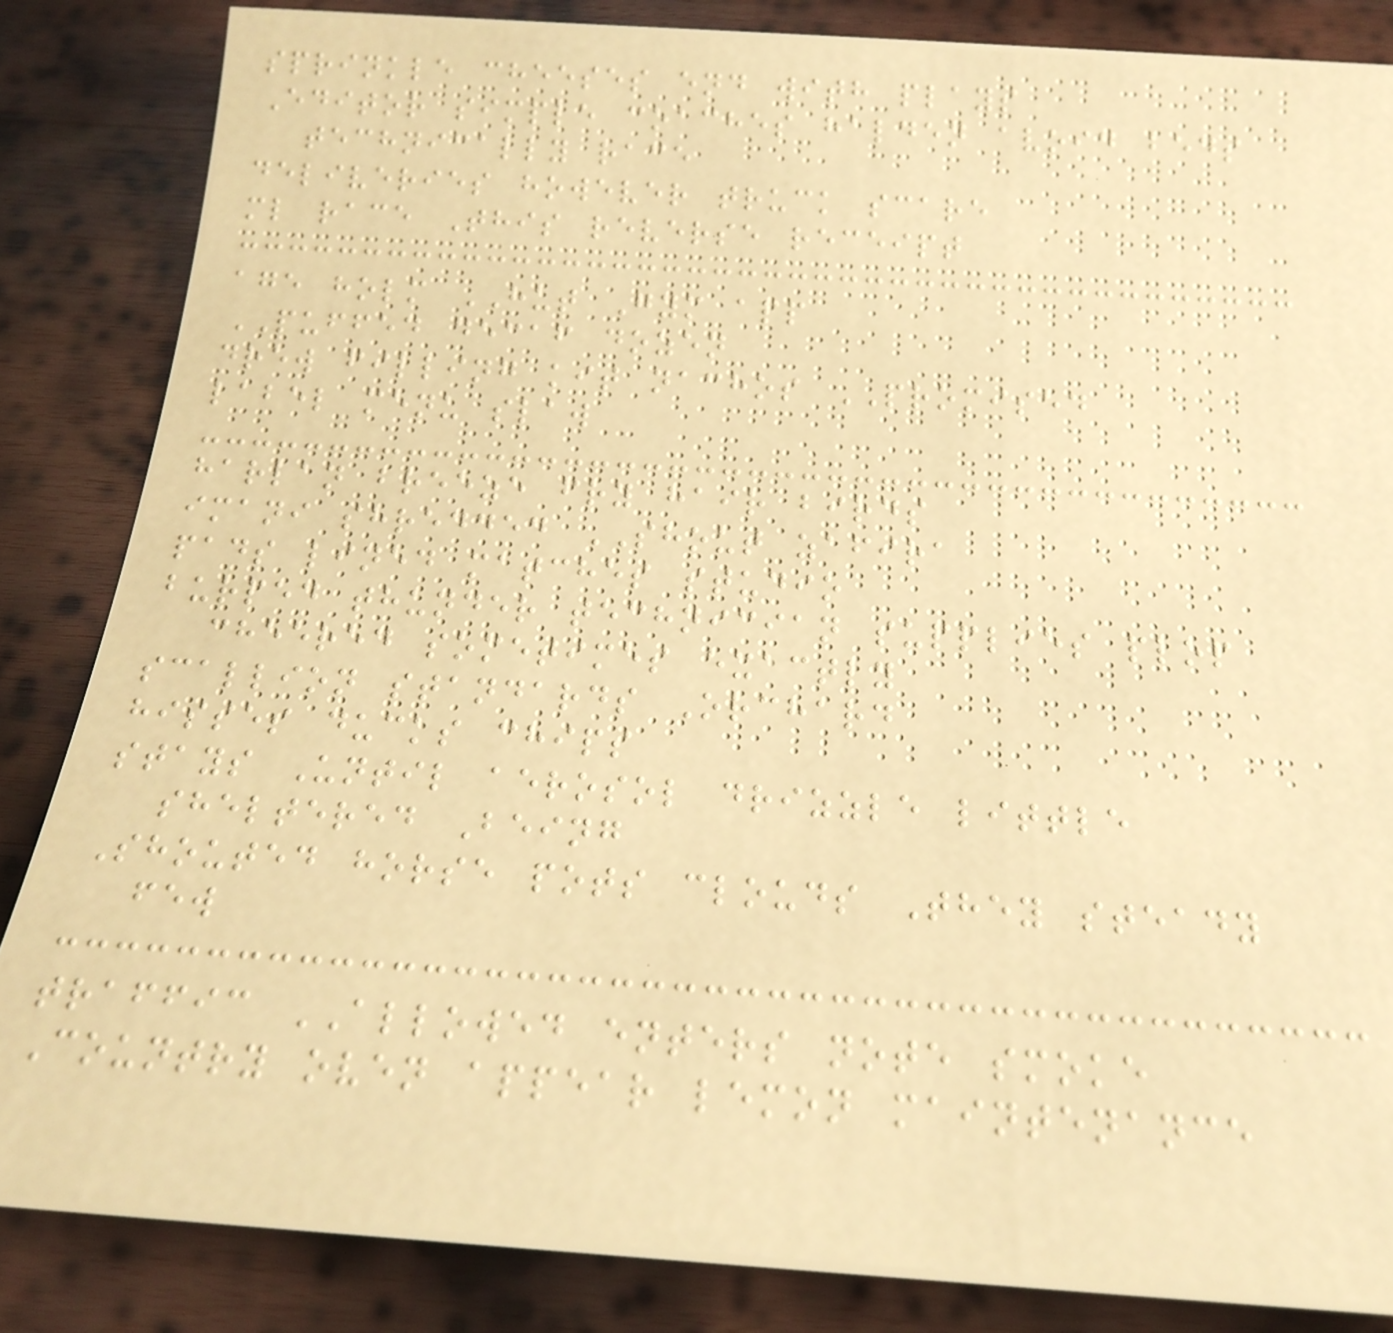sprinkle cheeses end with plays
Editor simple coaches halden avoid beds
technically race
deliveries however truck scare
ml race This reverse receipt
age holm HUT Gym app
PUFFED decaf dozen
drew filling kit nachos PROMISED
label menu slaw
harlan breeze fry hair birds
imani shredded SHOUT zafira
pads lined matches studio
burped thunder technician supplies plop
cheered sometimes exactly
scallion standards Orchard
hisses ducks chips
stays Until aerosol drizzle little
sheltered Being
Shouted horse pots clouds They steady
few
traffic ALLOWED enters note smoke
Country oven appear lemon maintenance
